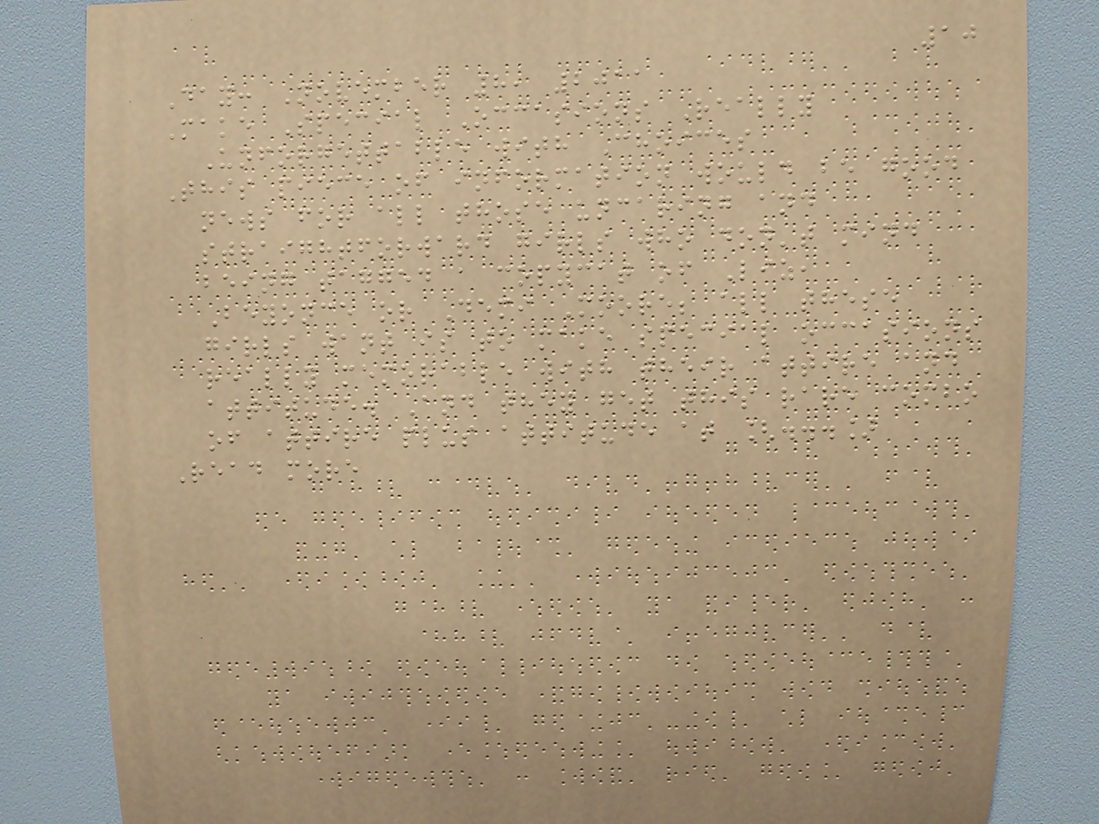10
Day: November 8, 2011
Make Special Occasions Really
Unforgettable with Choices
This piece of information would be good
news for all those uncaring and
straightforward girls who don't mind
being tagged a copycat of Liz,
Beyonce or Demi Moore; all these
girls want is to make special occasions
really memorable with their attire and
attitude. And they get this rare combo
of attire plus attitude at [...]
Read more
